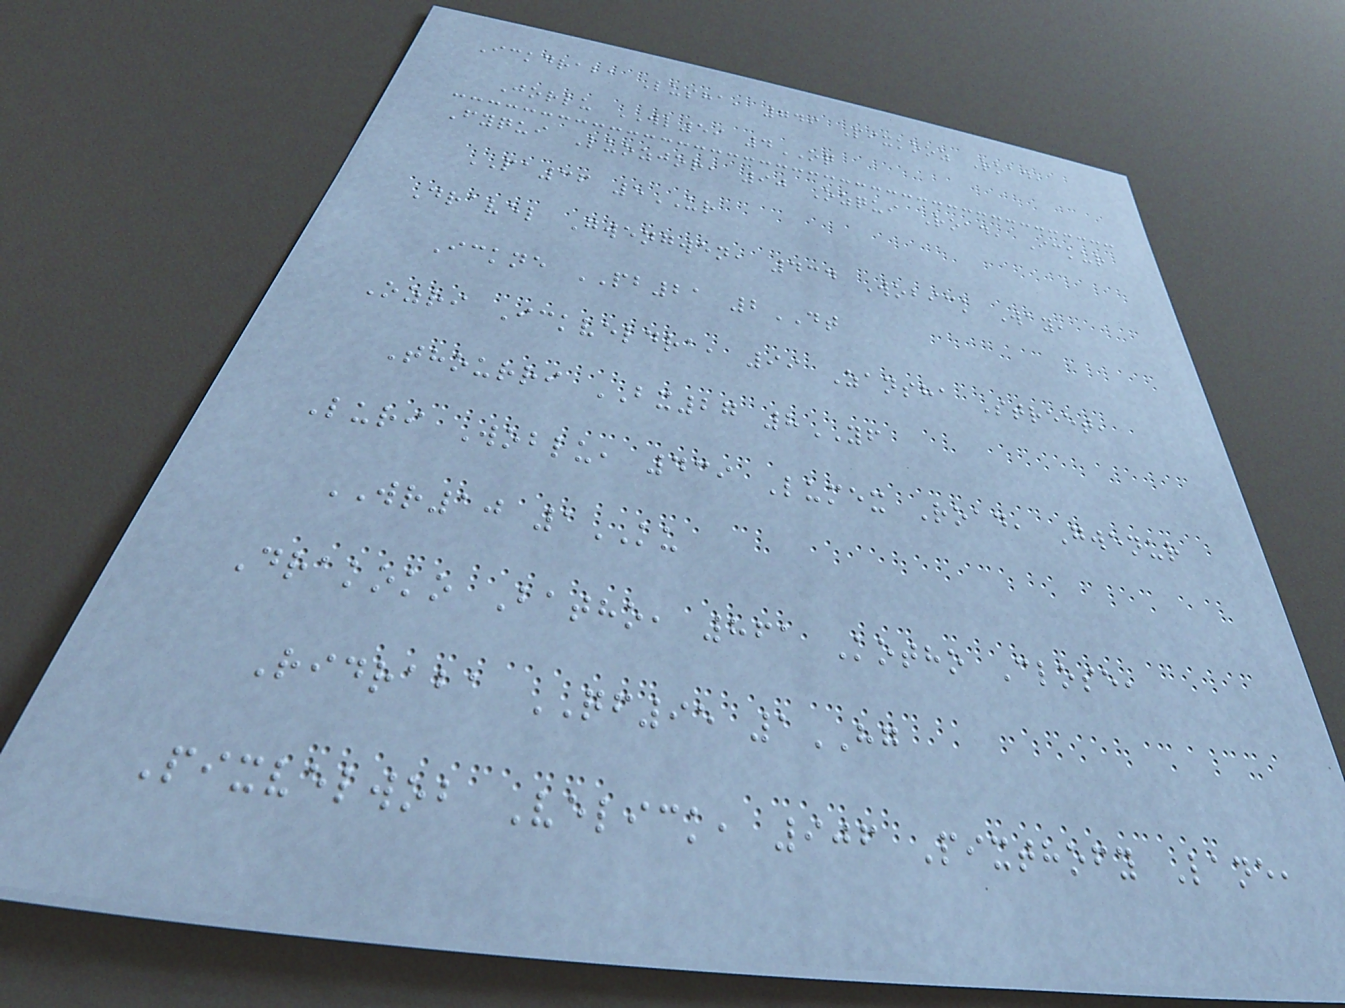Ickdraba Lusha, 749 Pixkooz Road,
Jorlu WL59 4OQ
Fyqui Luozjor, 90 Ozqui Road, Ickur
PA36 5UR
Dravel Gwengwen, 434 Wobick Way,
Ickne PB21 2DT
Ozri Ickveldra, 99 Zansha Street,
Thourri BX27 8YF
Luri Woblu, 439 Lumex Road, Gwenur
WR10 1KU
Drakoko Batho, 861 Kotho Close,
Ridraba QF95 1HG
Pixvelwob Velick, 906 Pixthofy Lane,
